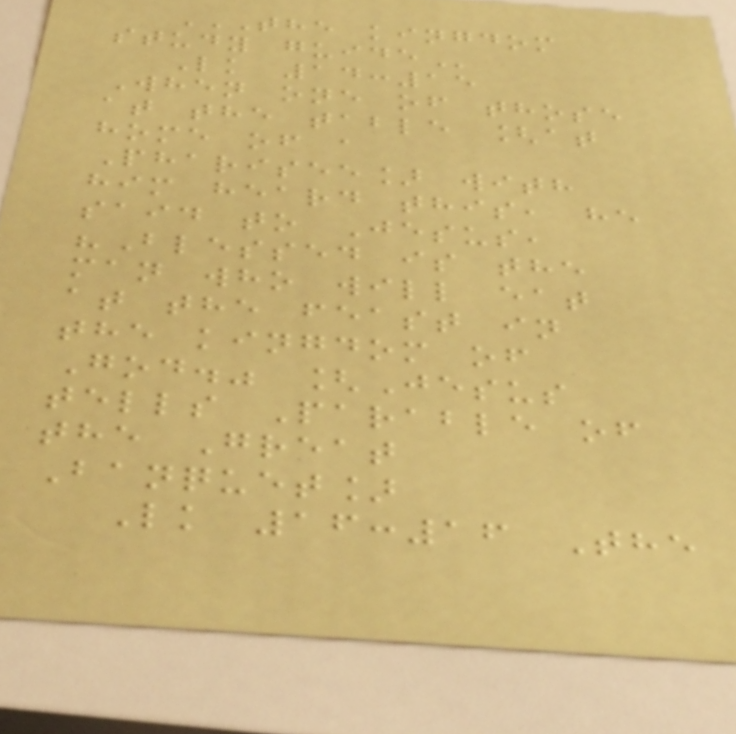THE KINGDOM
STUDY GUIDE
Lk 14:15
When one of those
at the table [at
home of a
Pharisee] with
him heard this, he
said to Jesus,
"Blessed is the
man who will eat
at the feast in
the kingdom of
God." [Jesus
tells Parable of
the Great
Banquet]
Lk 16:16 The
